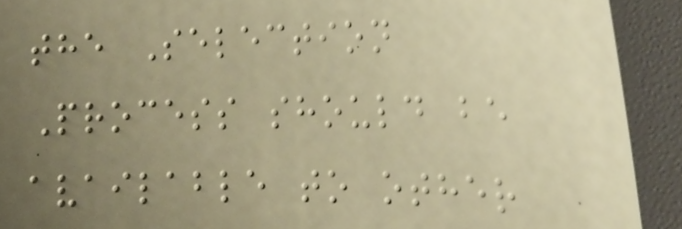the Selection
Process should be
available to other
